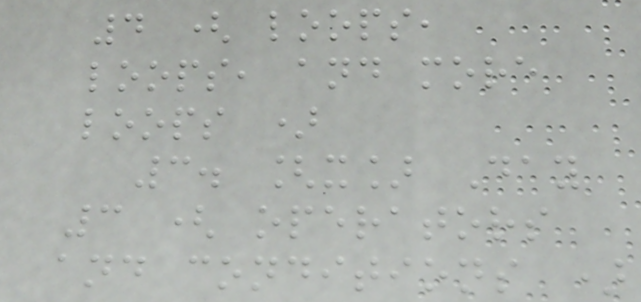4 ( loops,
loops, and more
loops )
3. [x] Day
3 ( operators
and conditions )
